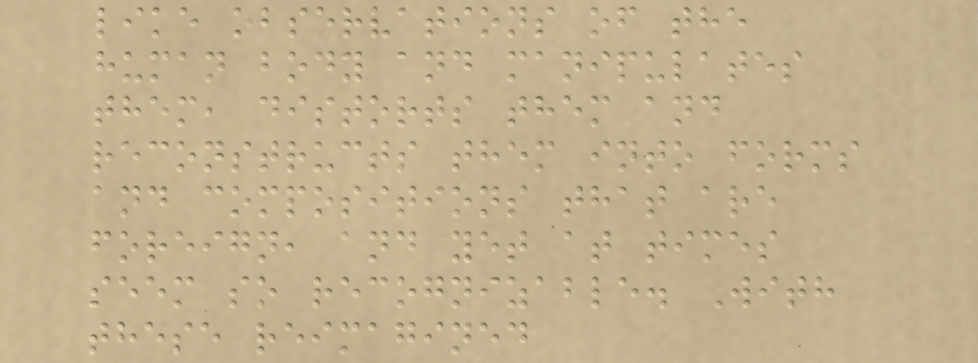like observations of the
human body and manipulates
them, distorts them and
reconstructs them into forms
and compositions that are
foreign, and yet at times
seem so recognizable. With
these reimagined
